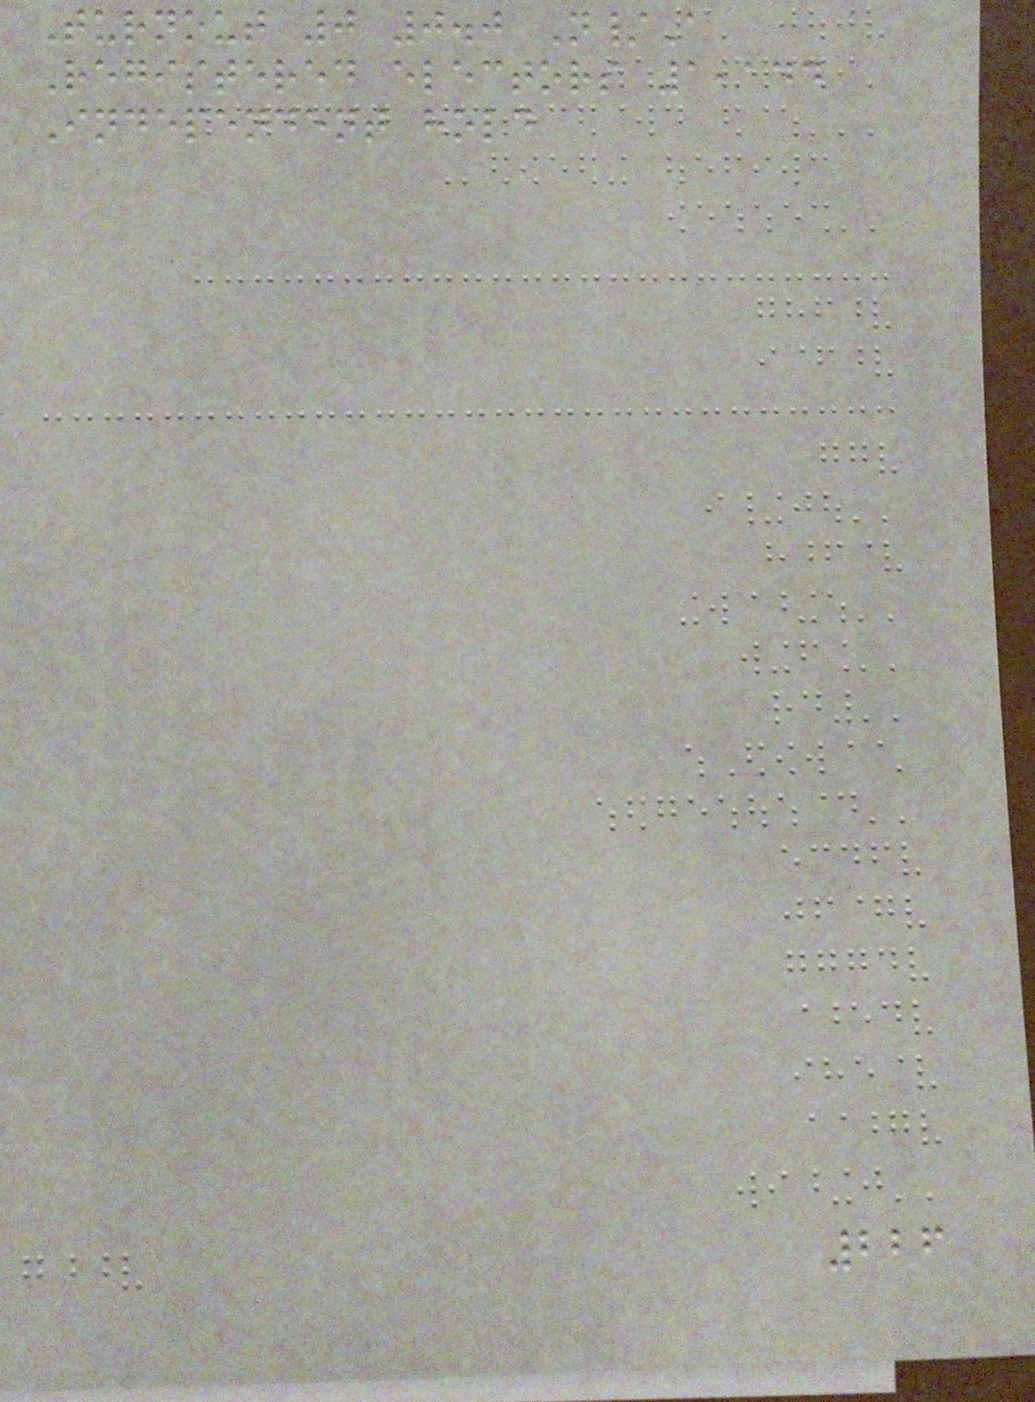Turnout 0 0.0 N/A
Registered electors 1,144
Independent hold
226
